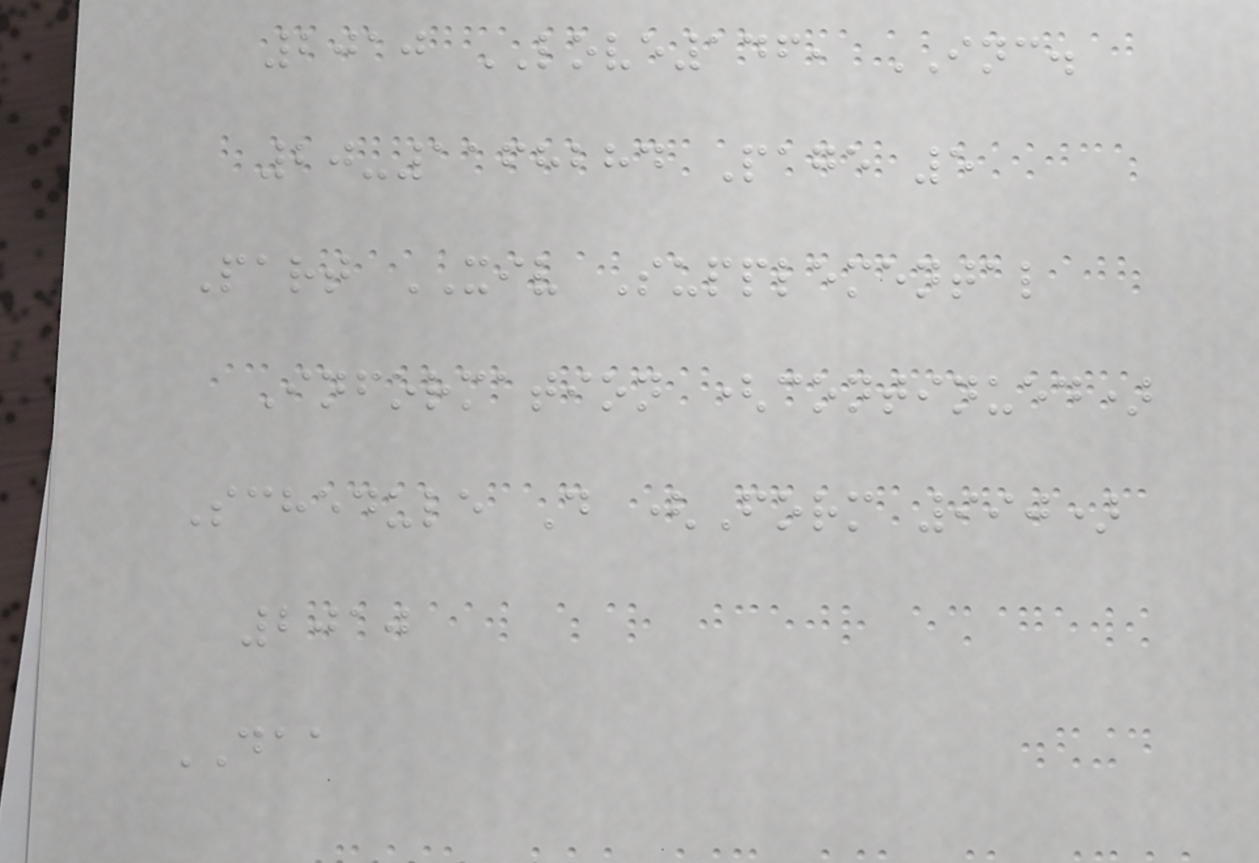2010 LOVE146, INC.
20-1168284 Page 5
Part XIV Supplemental
Information (continued)
Schedule D (Form 990)
2010
DAA
